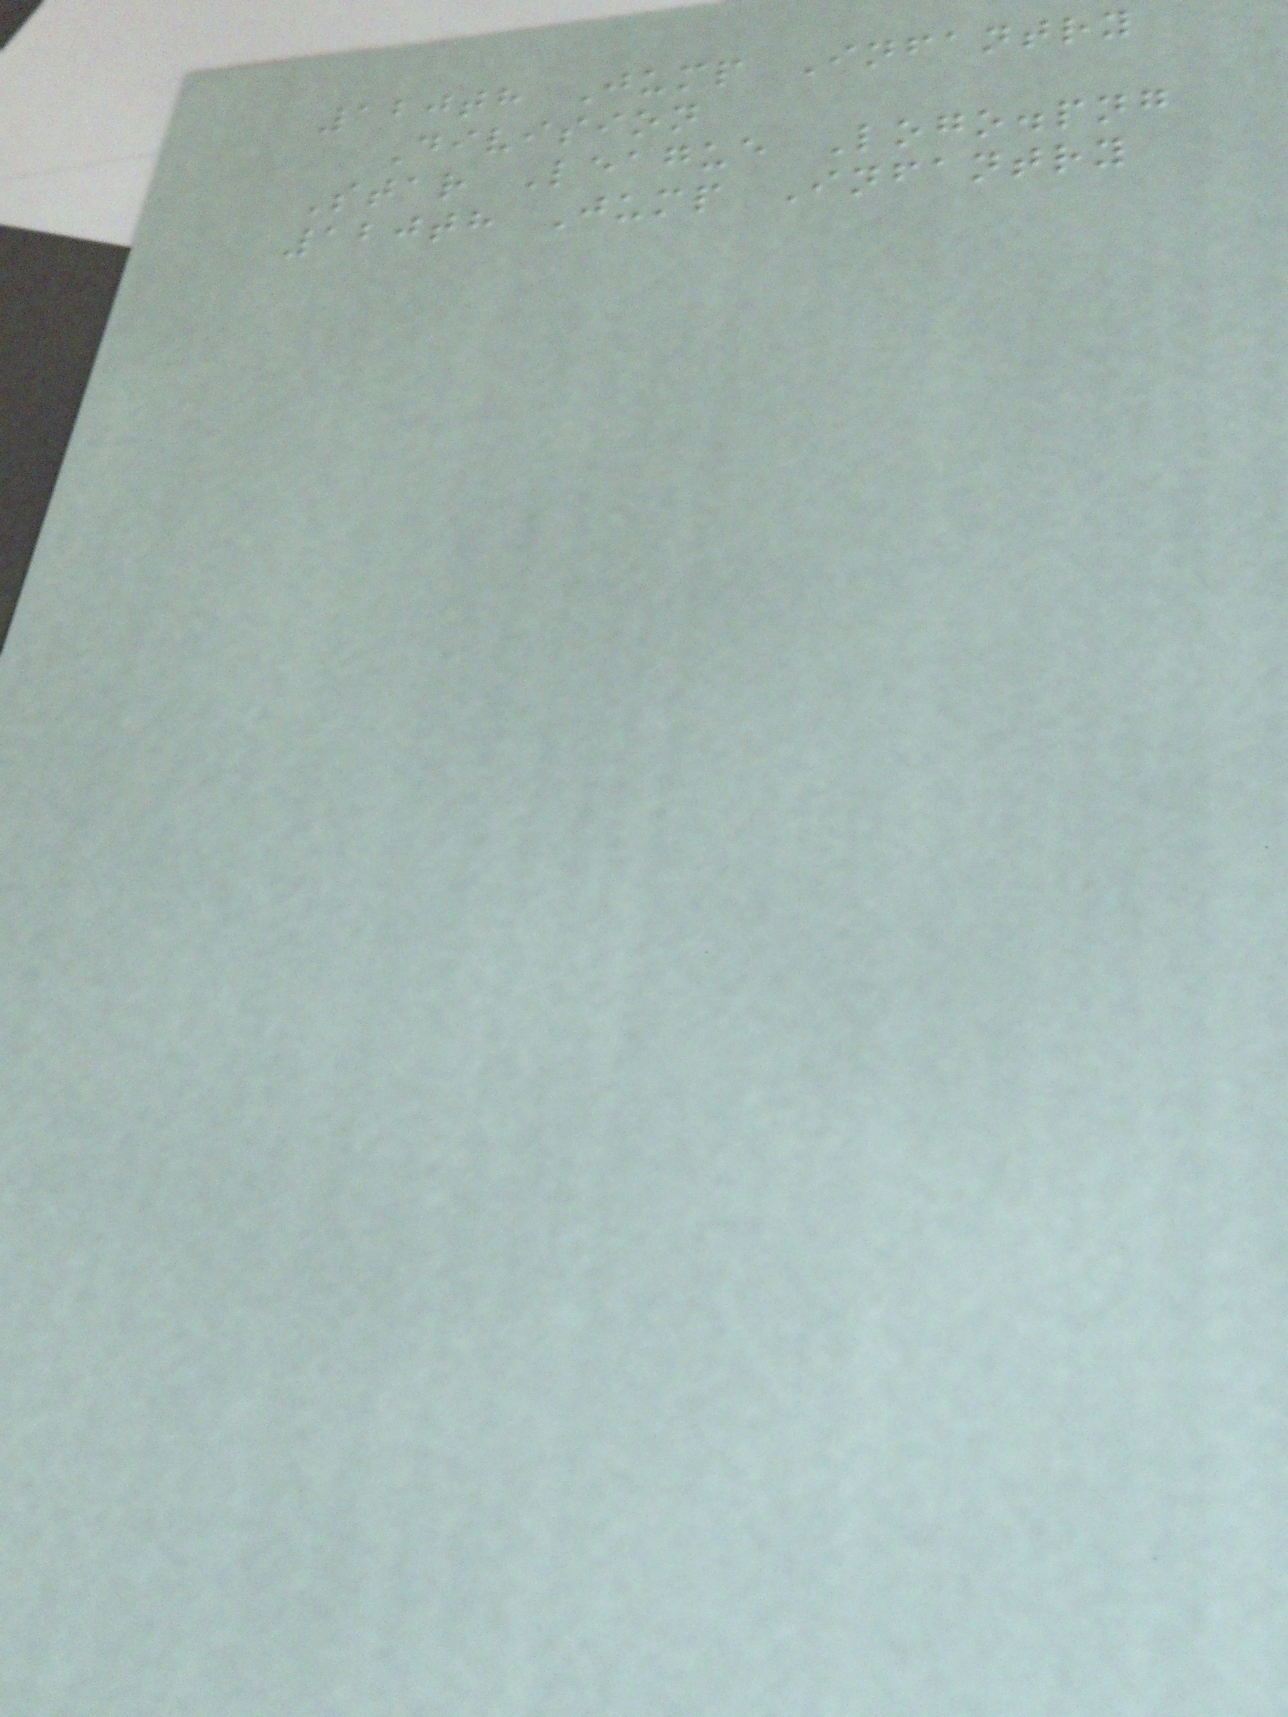120th Jump Infantry
Division
Star League Logo.png
120th Jump Infantry
